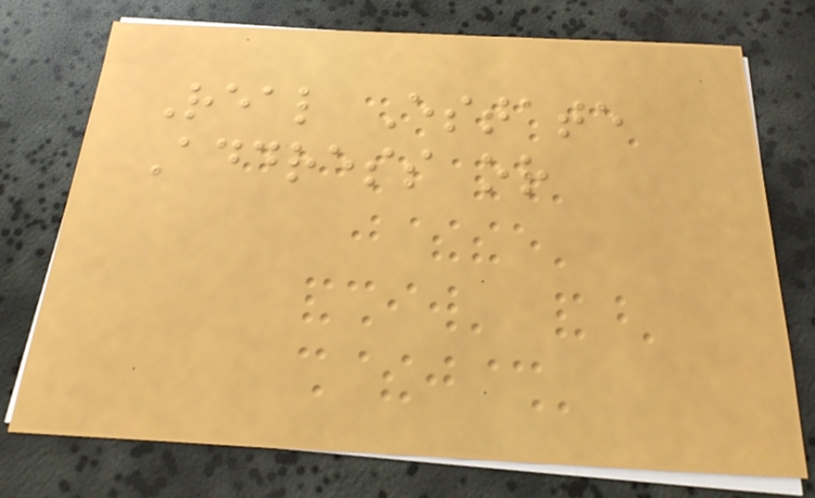Real Estate
Address or
